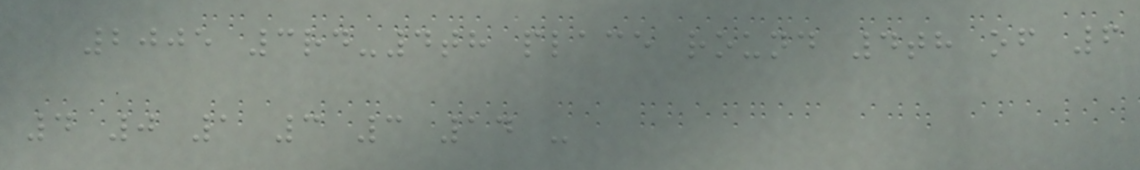2005 3rd-4th place round 4th of 6
4 0 1 3 3 14 -
